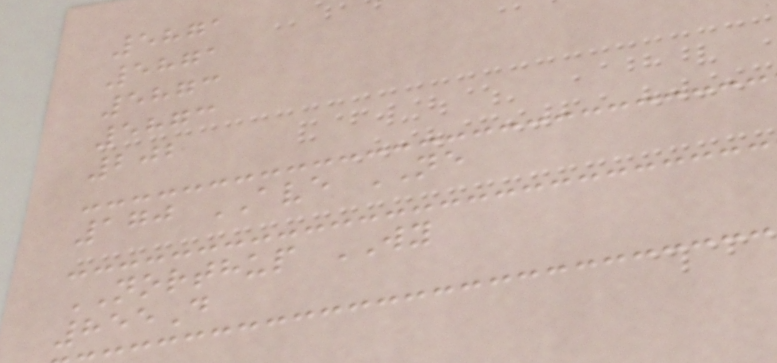5871
5871
5873
5873
202
170 AVE NE
NORTHUP WY
855D
